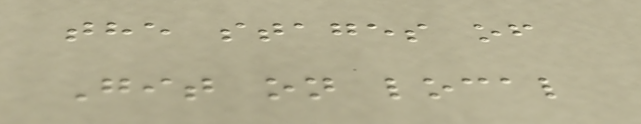the stages of
Git on local
